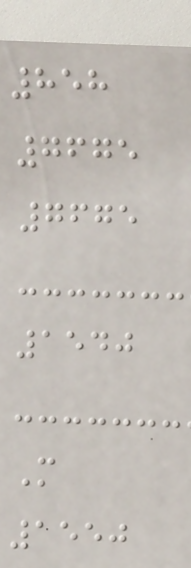858
7675
7675
1540
M
1550
